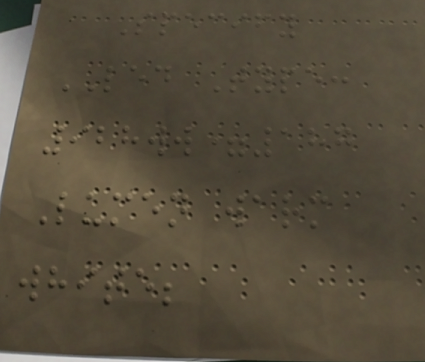Specify
LED Type:
928ww=187
Lumen warm
white;
